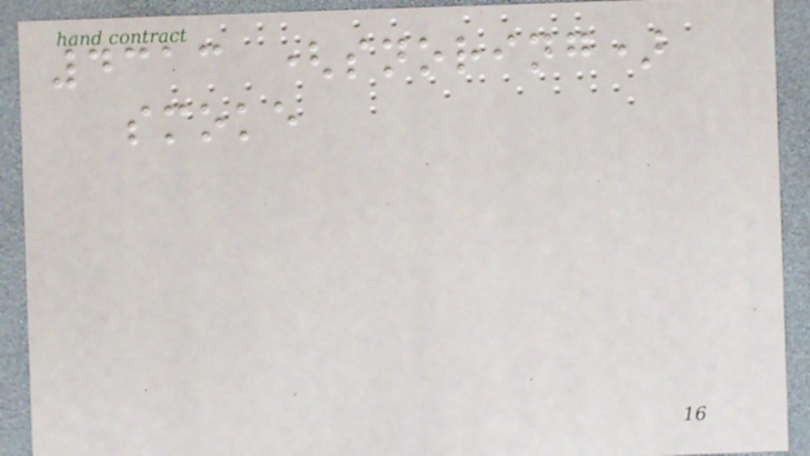4313 (snoring)
smoke
